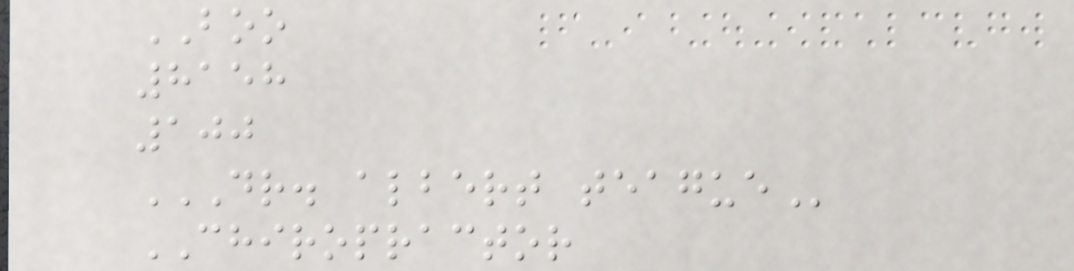BOO
8158
100
DR. ALBERT TEAGUE
CHIROPRACTOR
